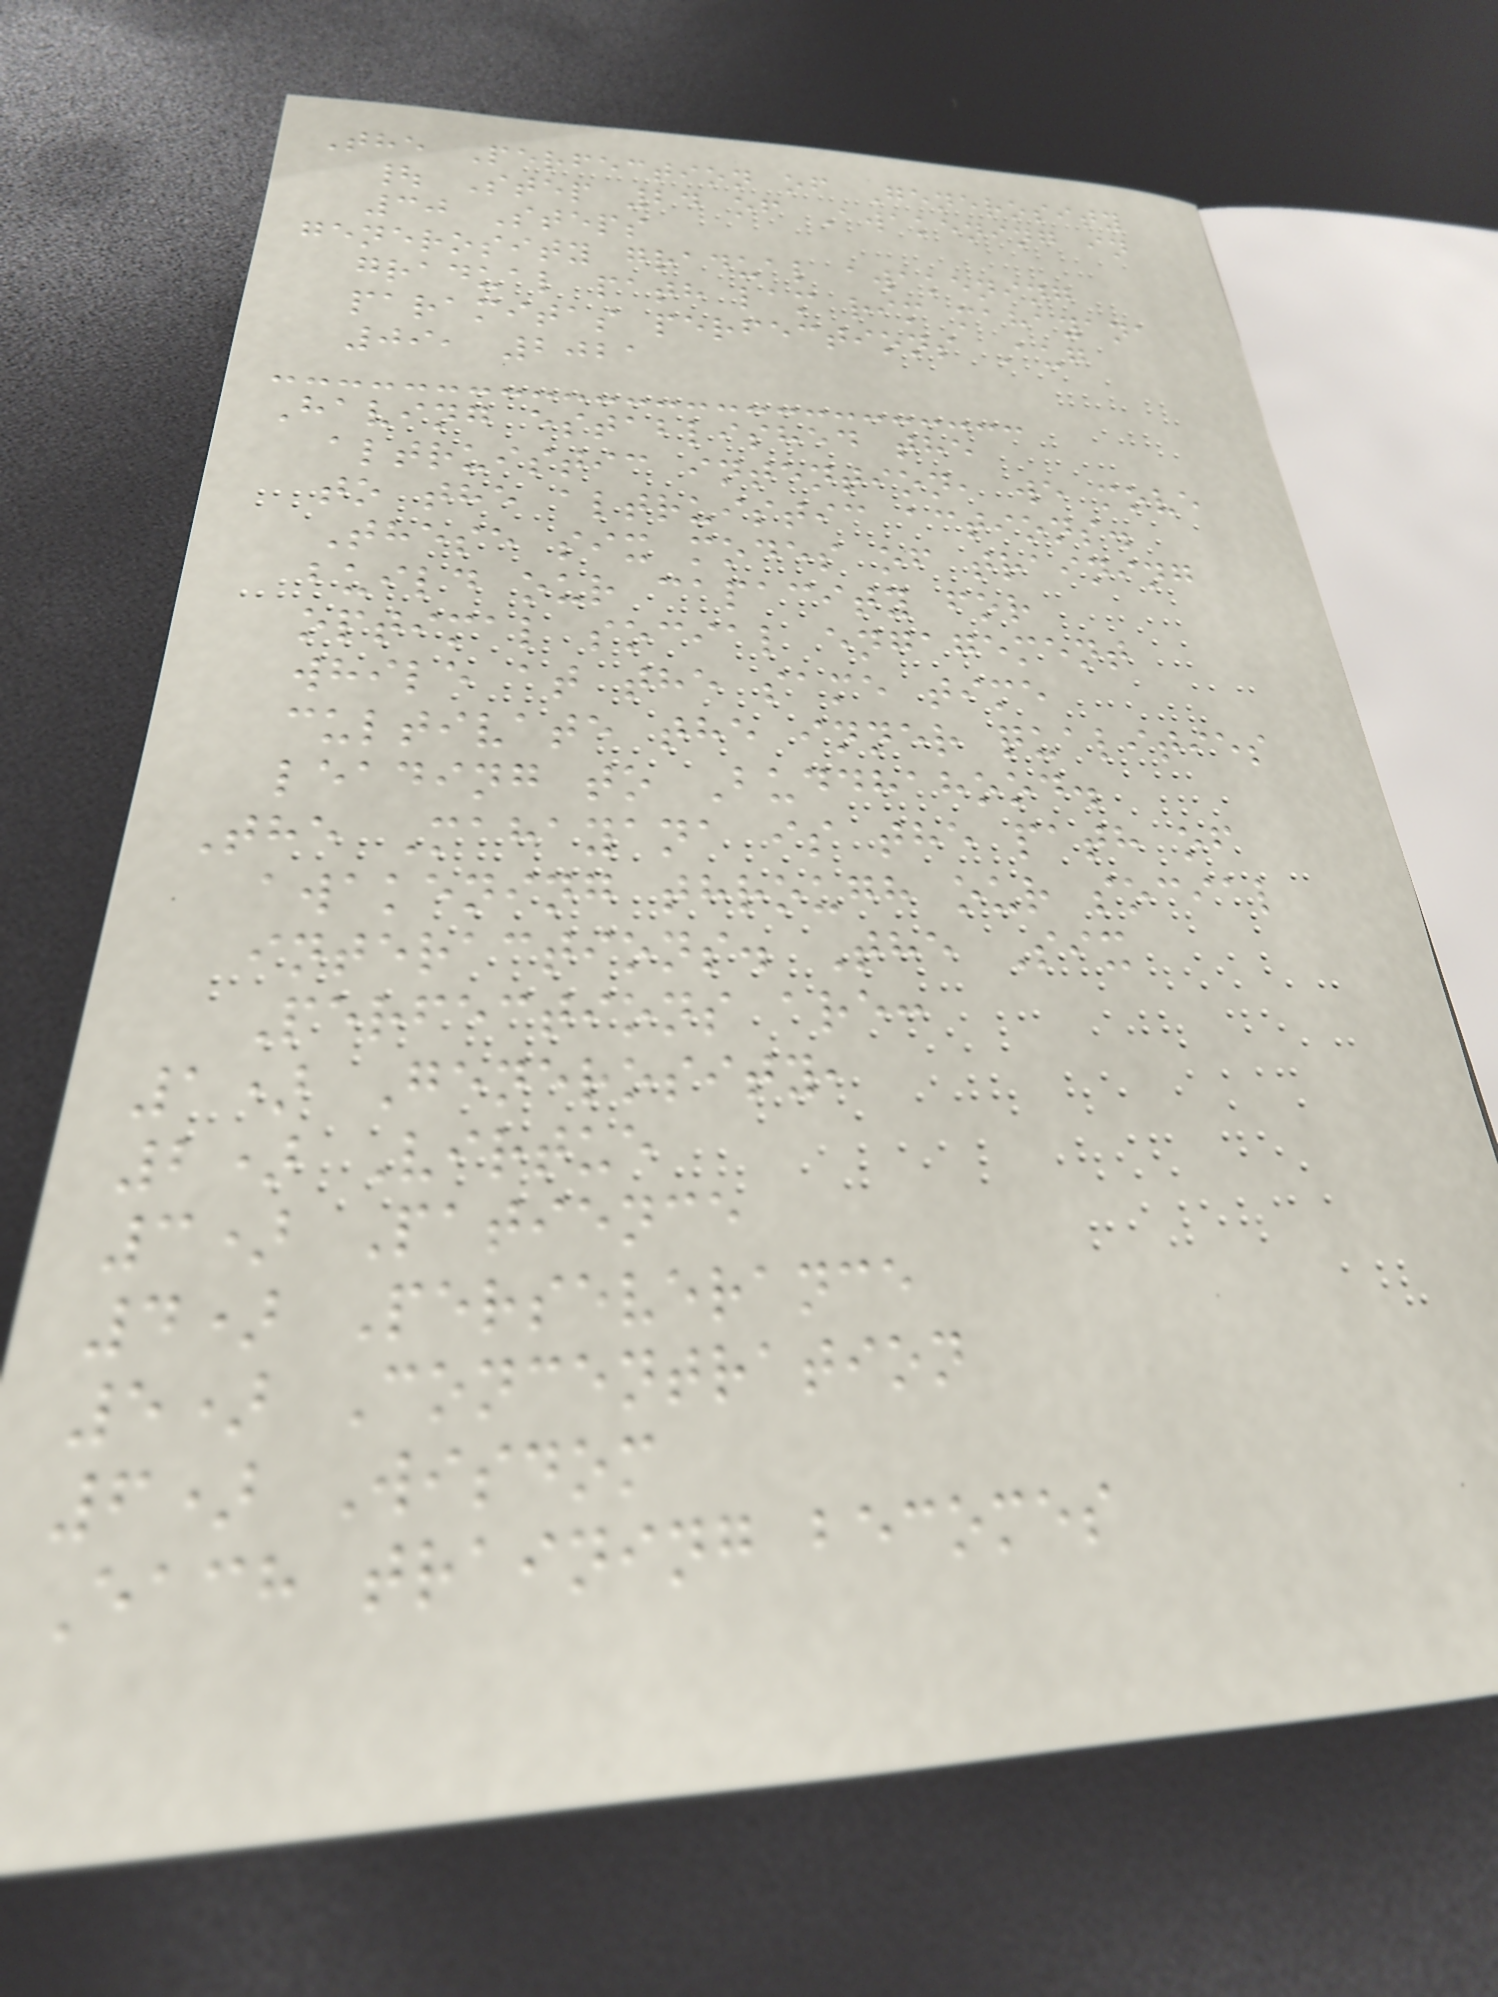The Perfection of Generosity
| Step 24 of Awakening in
30 Steps
generosity gradual awakening
gradual path lam rim mahayana
paramitas perfections Aug
09, 2021
Having established the
altruistic intention, we move
to the altruistic actions.
These six modes of training
build our capacity for
optimal social engagement
while at the same time
cultivate the inner qualities
leading to Buddhahood.
The Mahayana is the path of
awakening through our social
interactions. The Six
Perfections are:
1) Generosity,
2) Virtue
3) Patience
4) Perseverance
5) Concentration
6) Wisdom
Each training becomes
